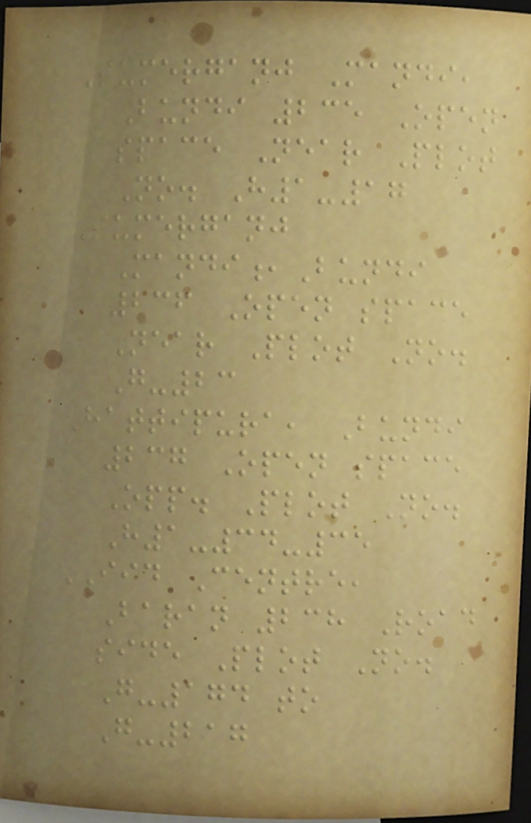Sumerganj Mandi,
Bundi 235 Open
space Near Plot
No. H1-17
Sumerganj
Mandi,Bundi
236 Open space
Near Plot No.
G-23
Hattipura, Bundi
237 Open space
Opp. Plot No.
H1-34-35
IID Centre,
Baran 238 Road
side Plot No.
G-174 to
G-217
